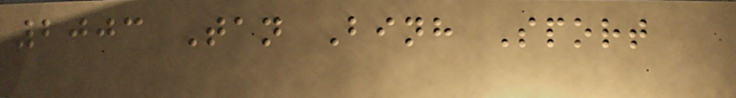2003 Tan Binh Sport
